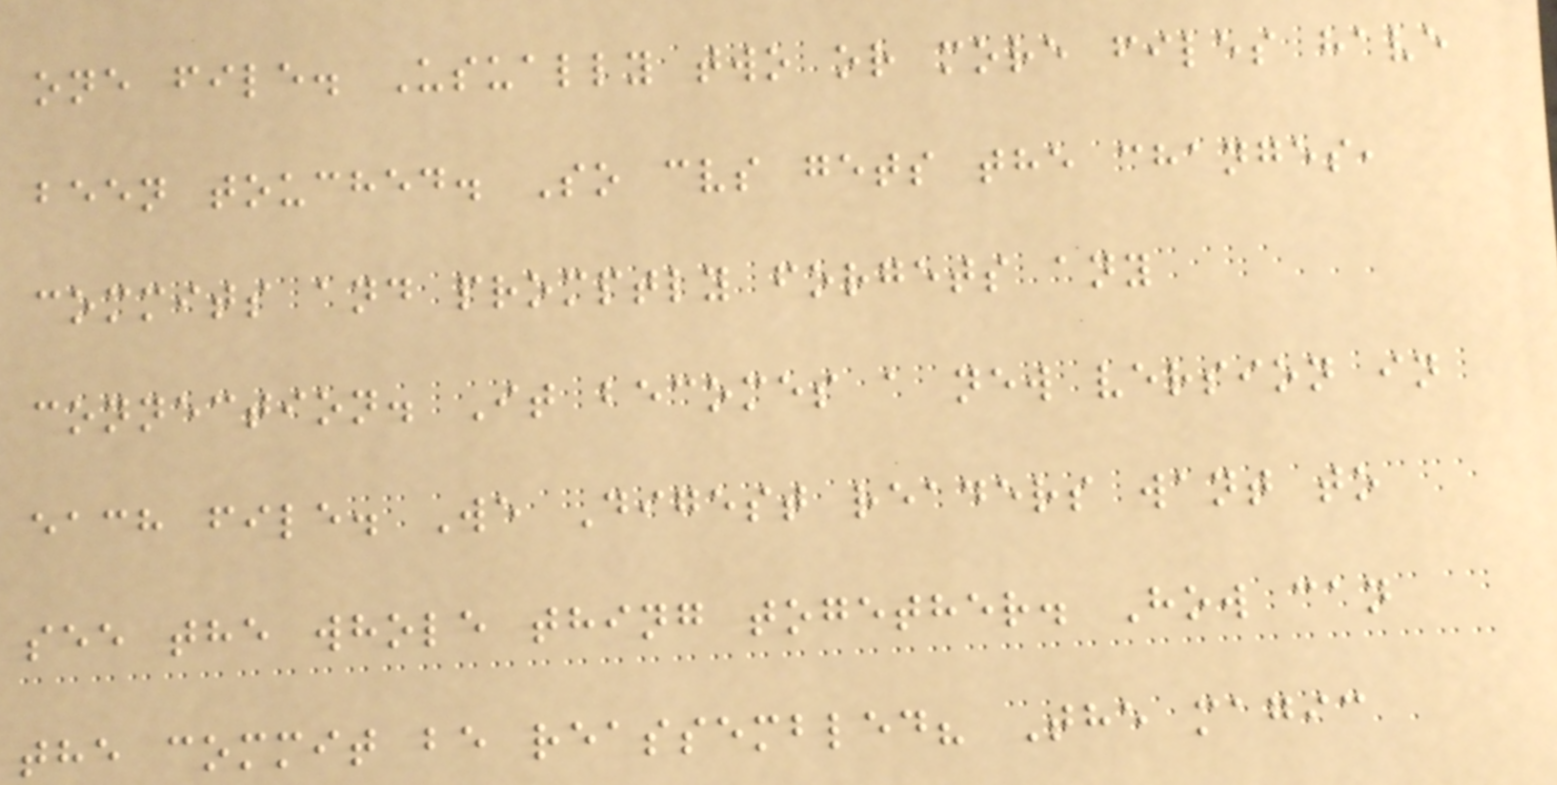one file. Usually two or more files have
been touched. So cvs gets the changes,
commits and promptly forgets any
connection. It becomes a new version in
each file. We Digest readers want to
see the whole thing together. How can
the commit be reassembled? The magic
